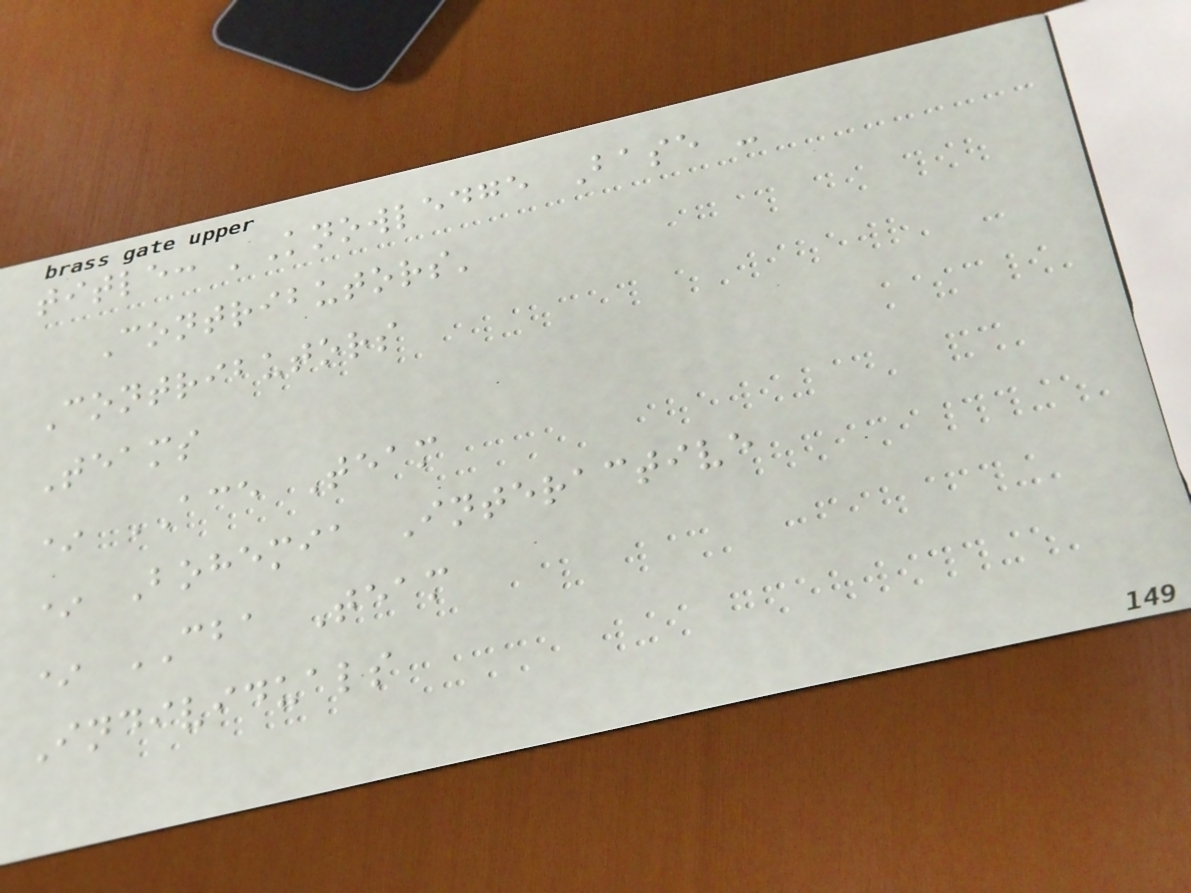title: 'Knowledge Base -
Contributors'
Contributors
Teams
* ACE Team
* Bohemia Interactive
* CBA Team
Individuals
